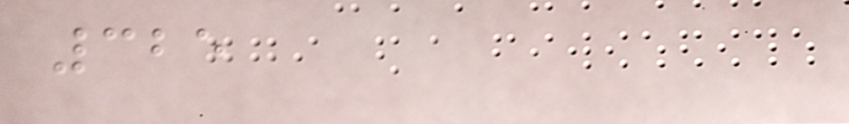325
